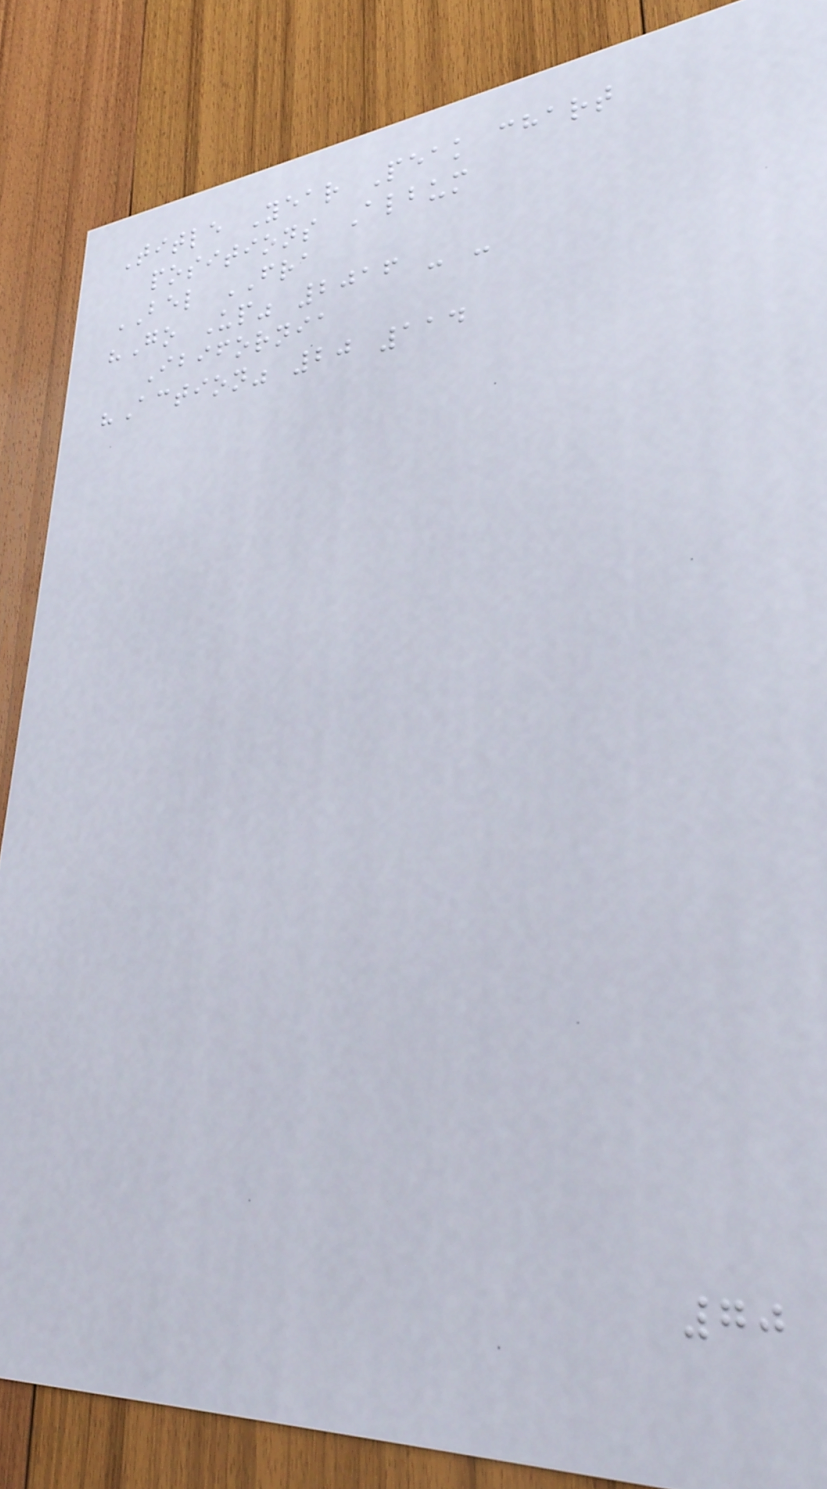Title Year Peak chart
positions Album
BEL FRA
"Go Up" 2016 - -
Ibifornia
"Action" 20 114
70
